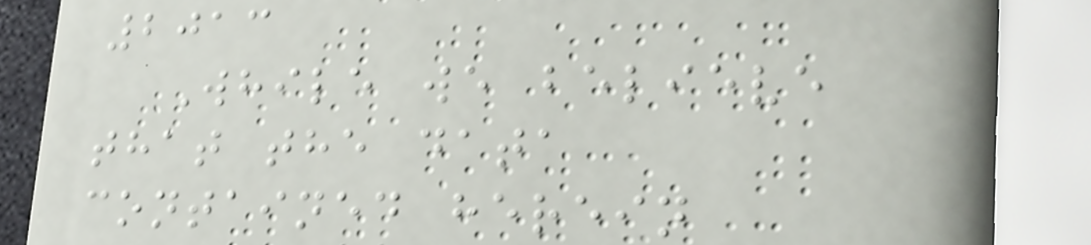2013
While we believe
that the data
contained herein
